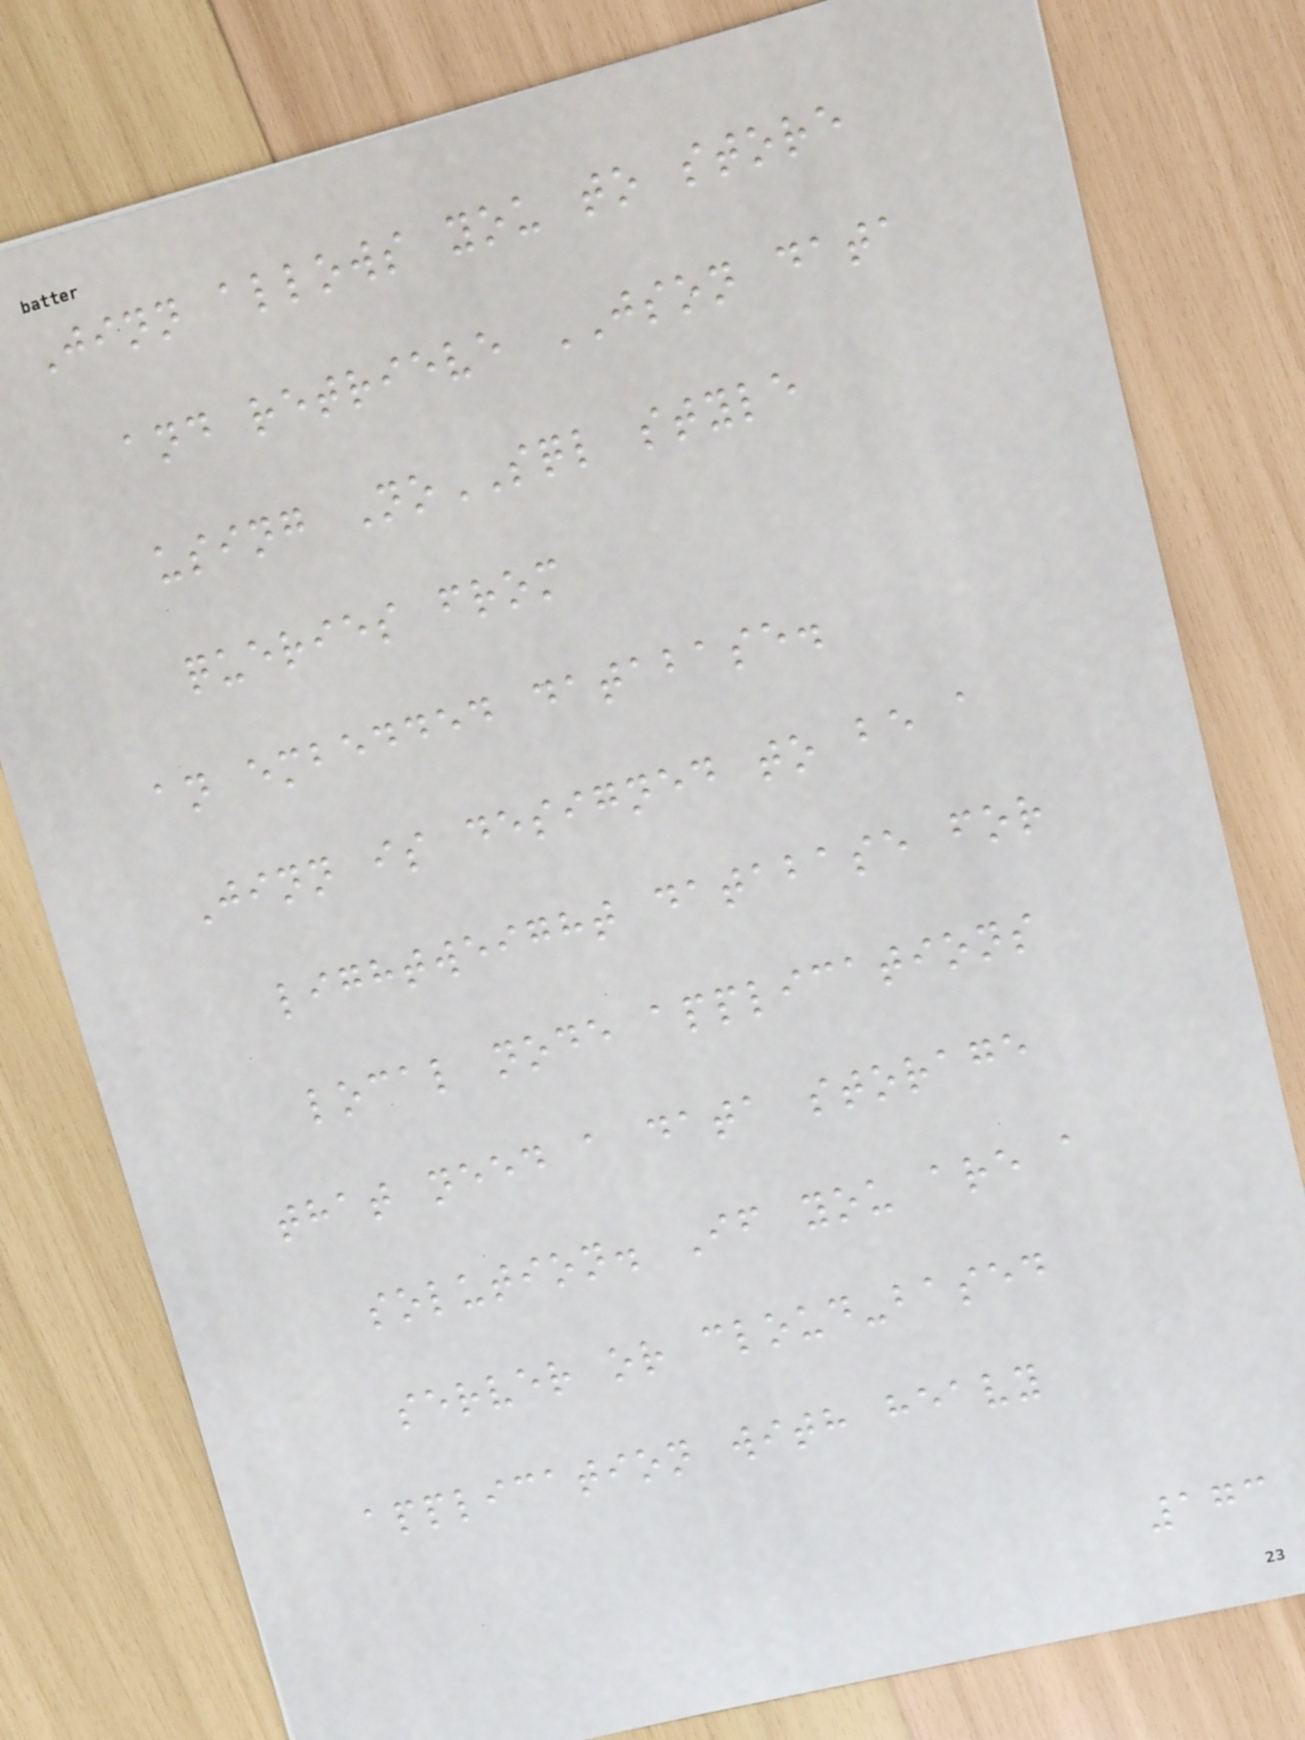Jinn allows you to store
and retrieve JSON data
using NoSQL style
queries from
an embedded database.
Jinn is designed to be a
lightweight database for
local node applications
that need a data storage
solution. If you are a
server or cloud-based
application with heavy
173
